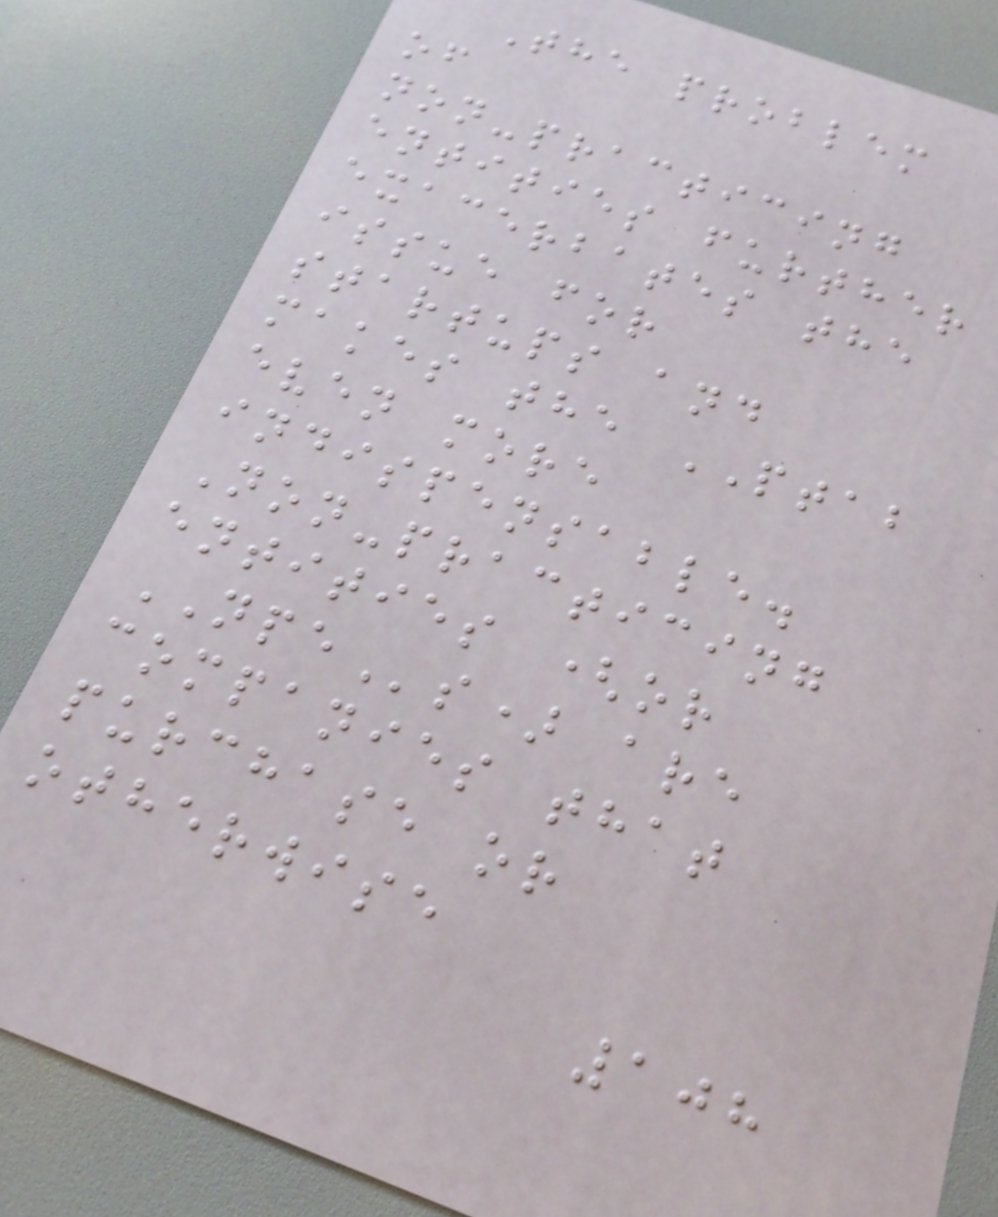The problem
of
non-practicing
entities further
exacerbates the
issue for
startups and
makes the PTAB
even more
indispensable.
Non-practicing
entities (or
NPEs) are
companies that
purchase or
otherwise
108
